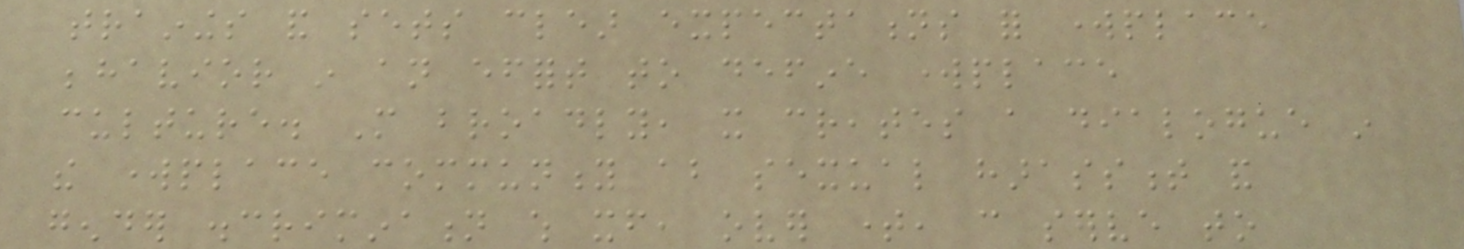trainings and sets clear expectations for workplace
behavior in an effort to define workplace
culture. More broadly, it creates a dialogue in
the workplace community about sexual harassment and
gender discrimination which itself, over time, can serve to
